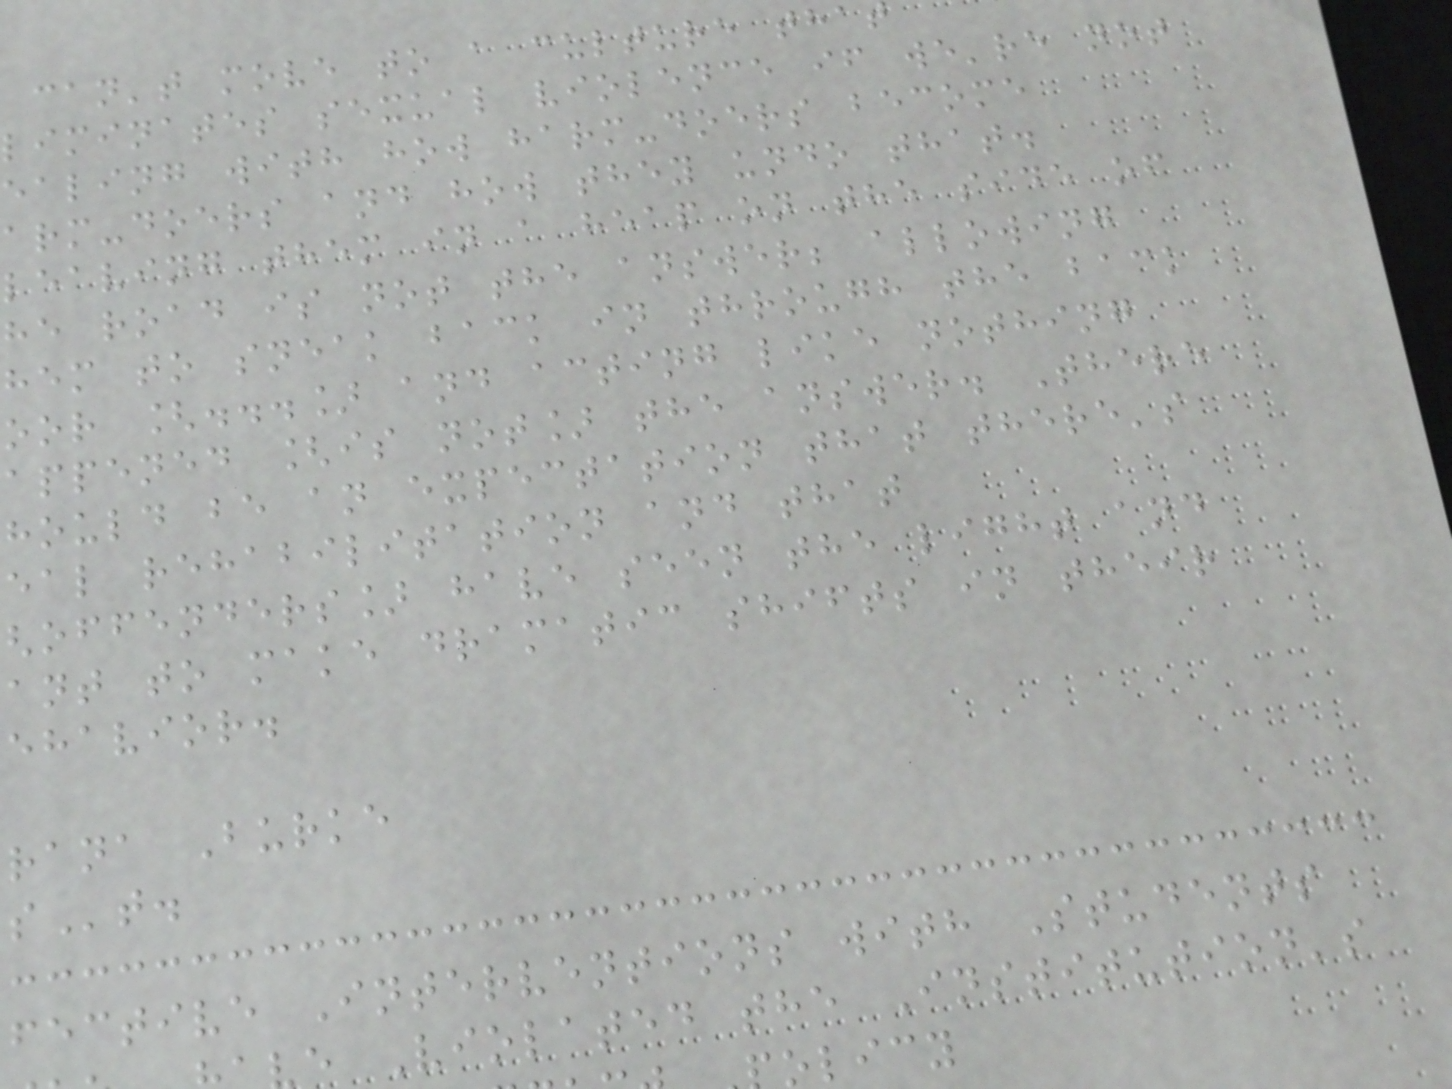can't move to a culture tha
liminates sexual violence if we're not
ealing with how harm-doers become
arm-doers and how they undo that.
leaving them in a heap on the side of
he road is not the answer; allowing
hem to sneak back in through the back
oor [...] and acting like nothing
appened [is not] the answer. There
hould be an expectation that there's
eal rehabilitation and that
offenders] have seen the light and
ant to make dramatic shifts in their
ehavior.
rana Burke
fective Interventions with Students
e Violated the Institution's
